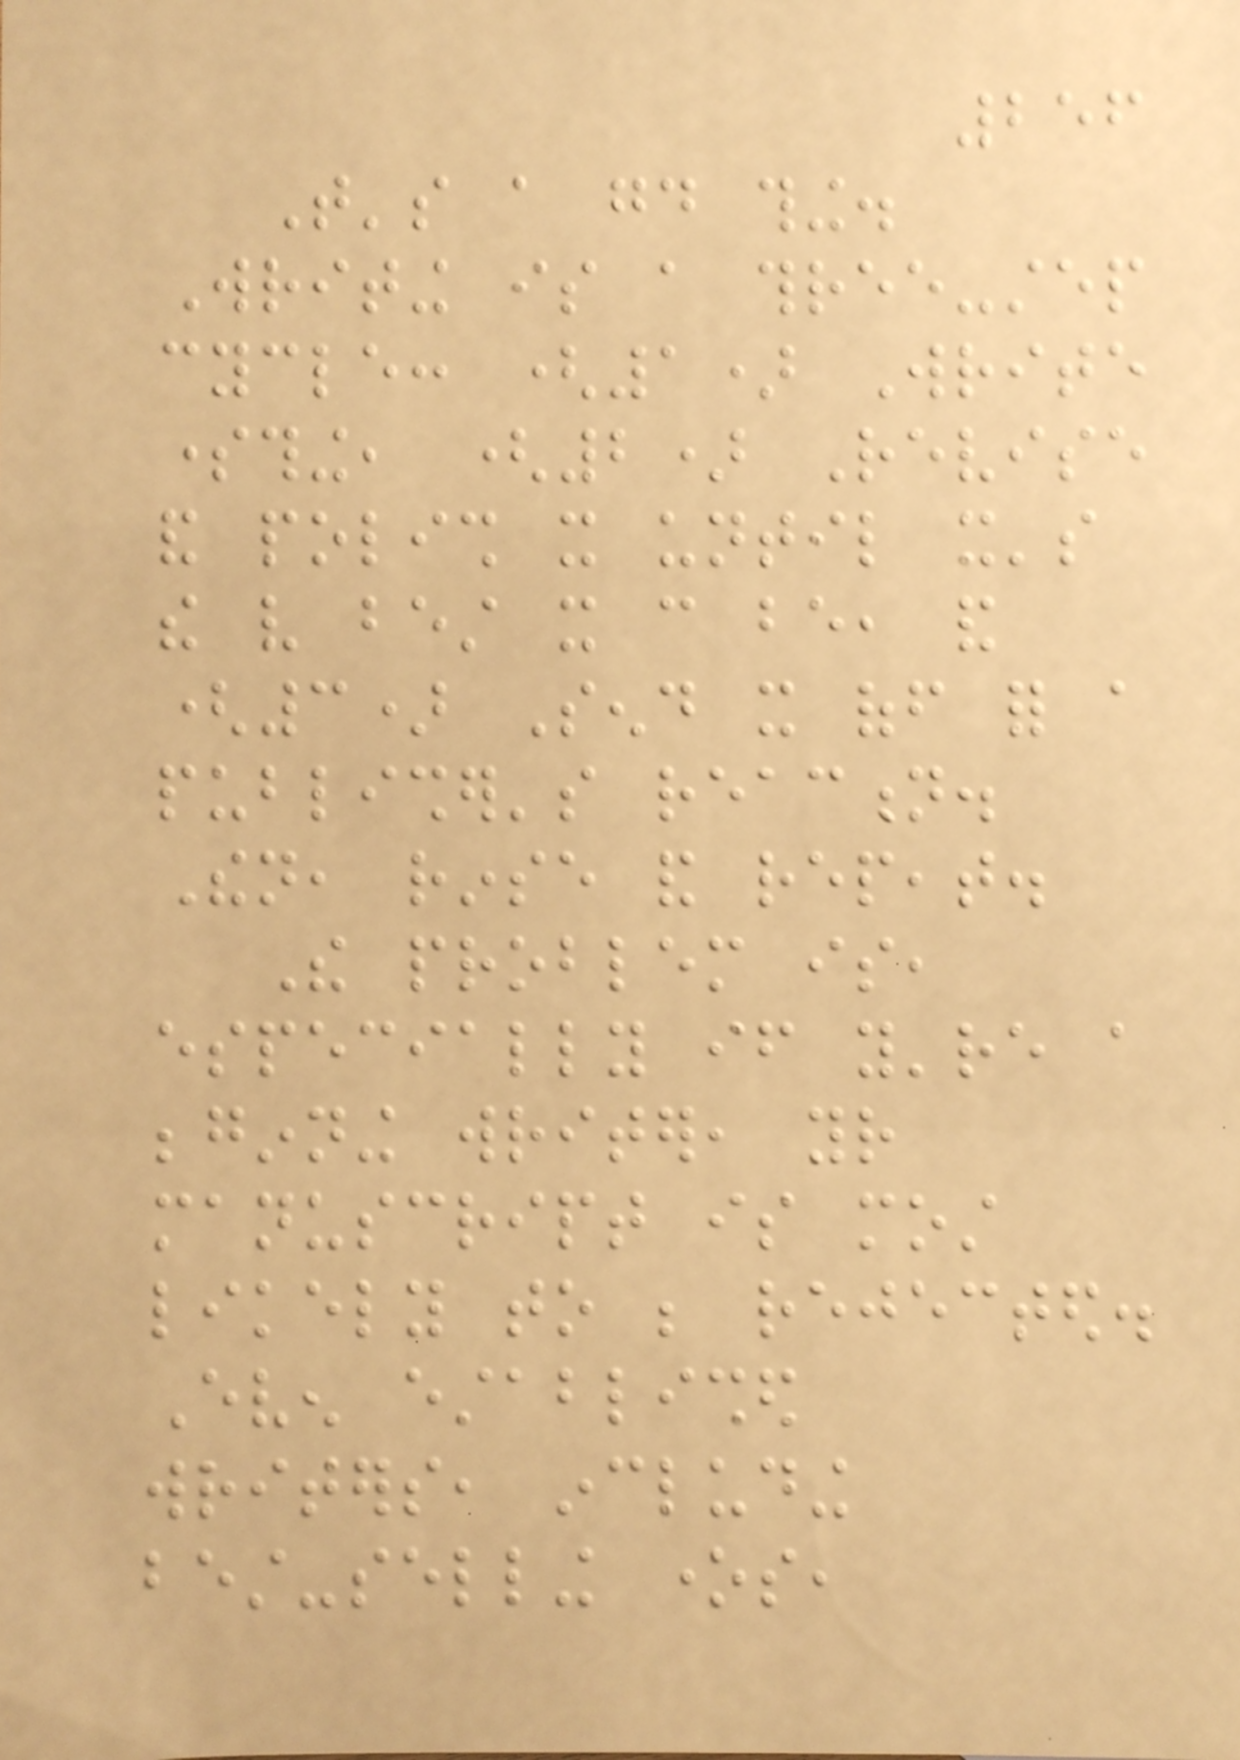256
That's a good thing.
Writing is a three-step
cycle: (1) Write
something, (2) Revise
and polish it until it's
the very best it can be, and
(3) Send it off for a
publisher's reaction.
Then, rinse and repeat.
The problem is,
especially if you're a
beginning writer, your
manuscript is most
likely to be rejected.
Even established
writers, including
best-selling ones,
